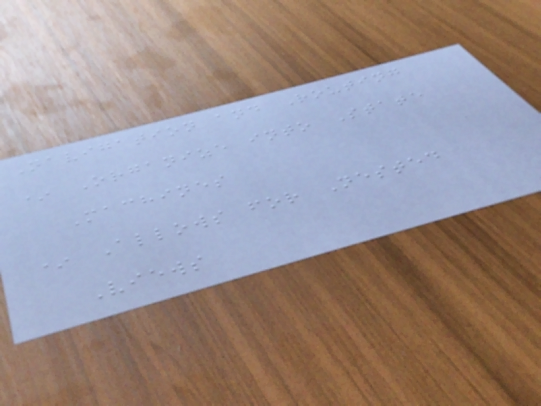Navigation and Routing
* Organize into State
Machines
* Allows for Nested
Views
